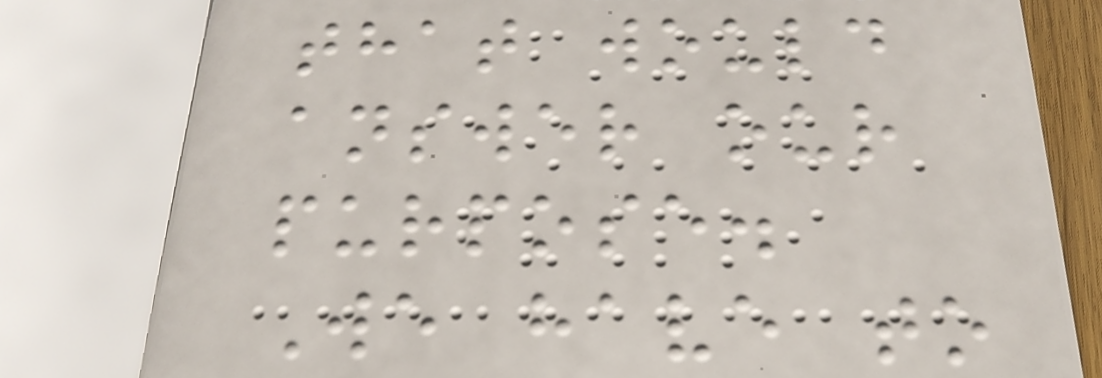that would
answer our
purpose.
We have to
